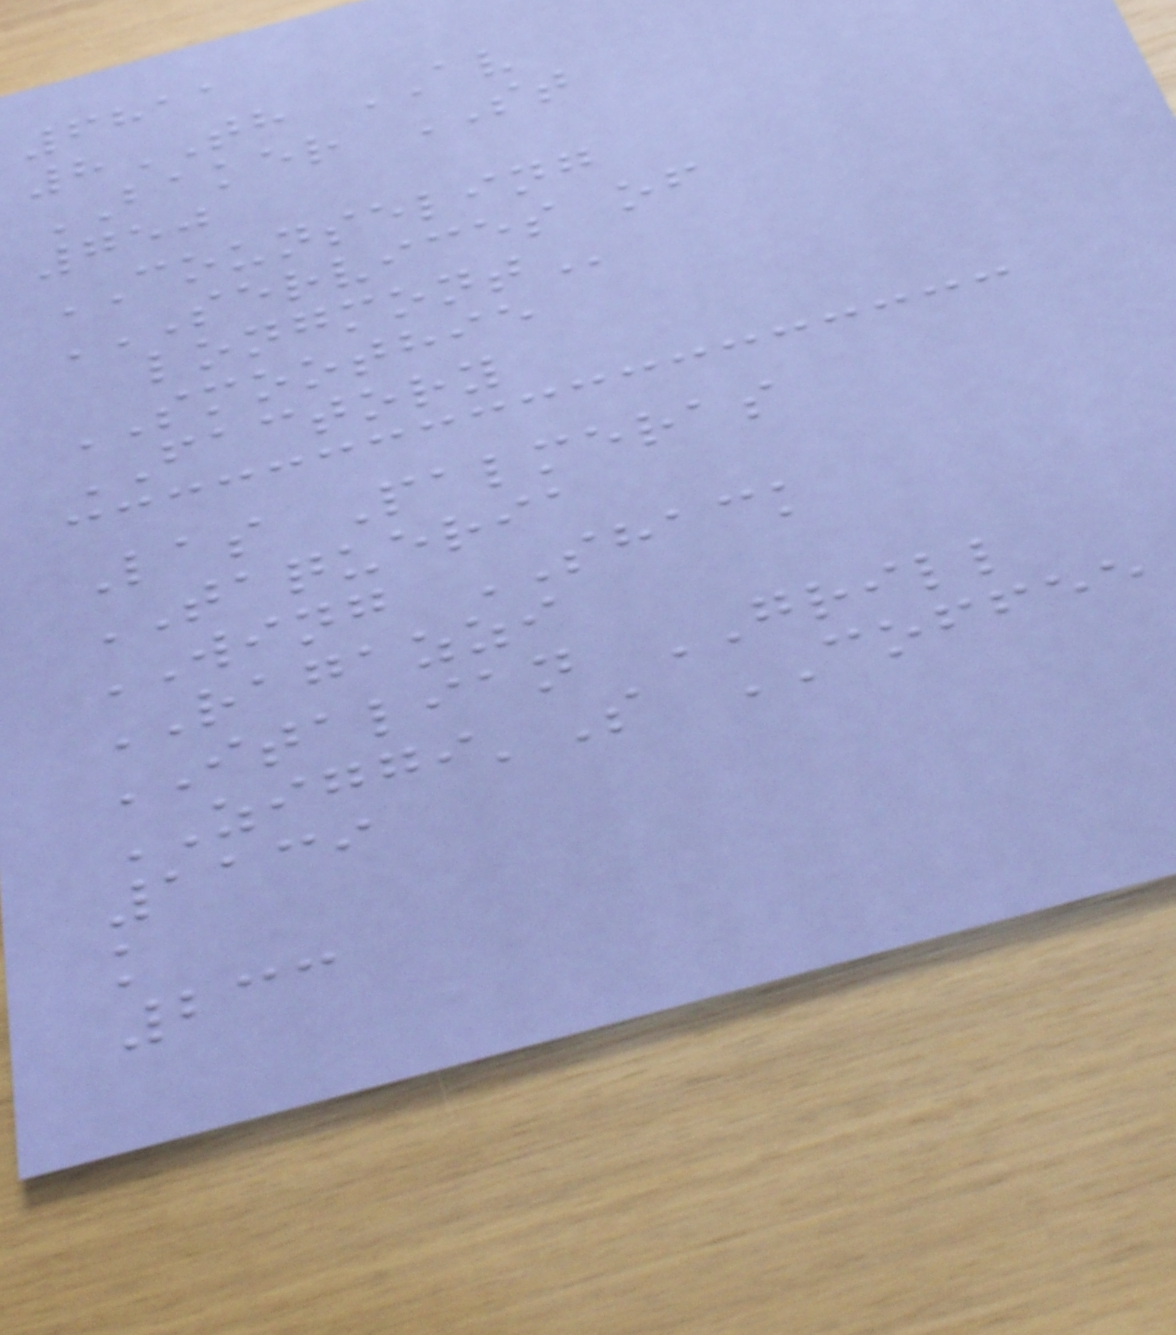6811
8TH AV
BAKER ST
750
COUNSELING
SERVICES OF
LONGMONT
SMOOTHIE
FACTORY
Las Palmeras
TAQUERIA
WING SHACK
RAGAZZI
ITALIAN GRILL
ZIGGI'S COFFEE
1139
k
233
